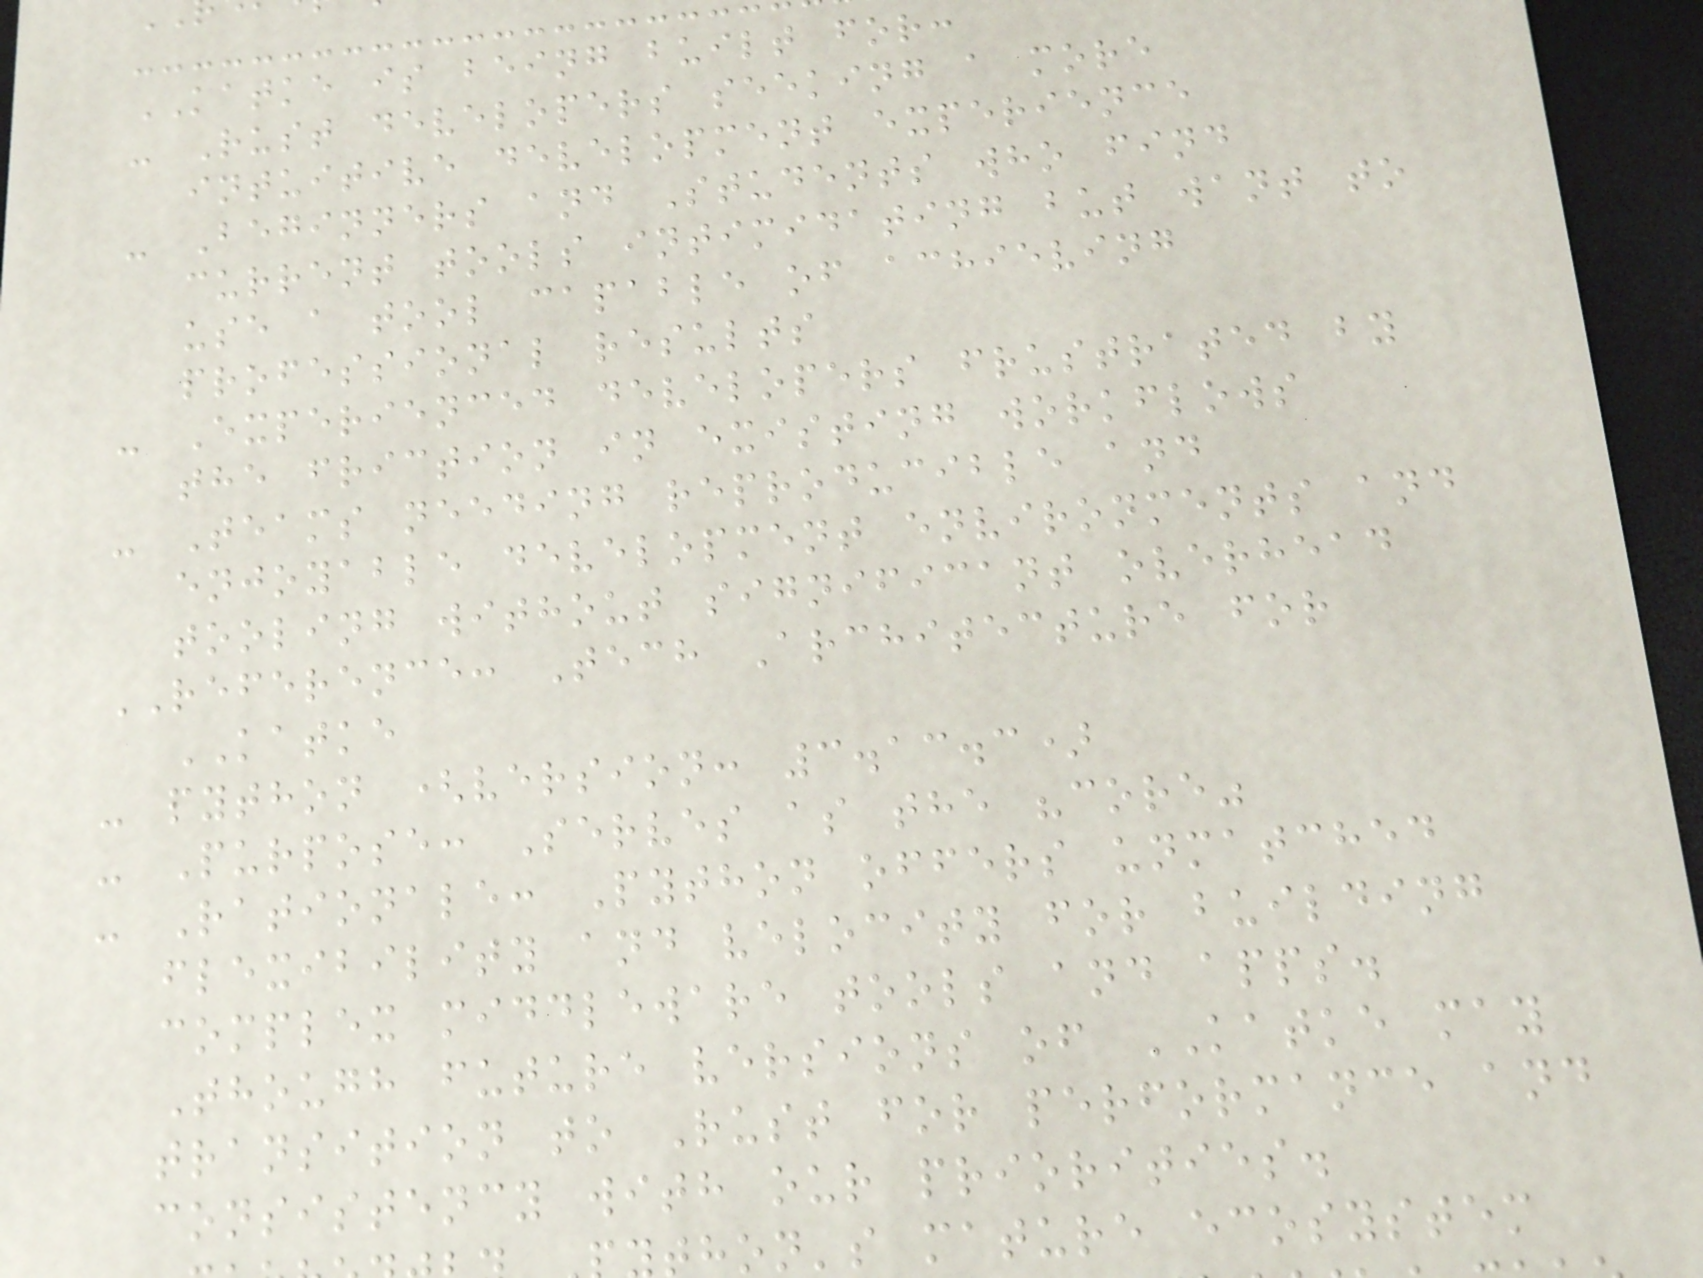KATKE is being built for:
- Rust developers seeking a more
intuitive development experience
- Beginners and Students who find
current tools intimidating but want to
use a tool capable of achieving
professional results
- Experienced developers frustrated by
the friction in existing workflows
- Teams needing reproducible and
enjoyable development environments and
tooling without significant overhead
REFERENCE: Tech Architecture for
KATKE
- python (version: 3.13.3)
- Purpose: Serves as the "core"
- Rationale: Python offers unmatched
flexibility and velocity for building
complex middleware tools and apps.
Though future versions of KATKE may
transition to Rust for performance and
consistency with our priorities.
hon's mature ecosystem
